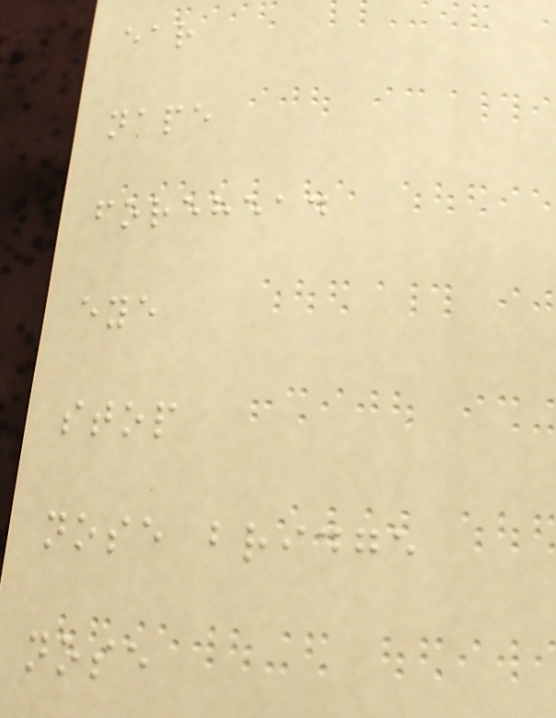ear
nape
forehead
eye
stop
nose bridge
nose
